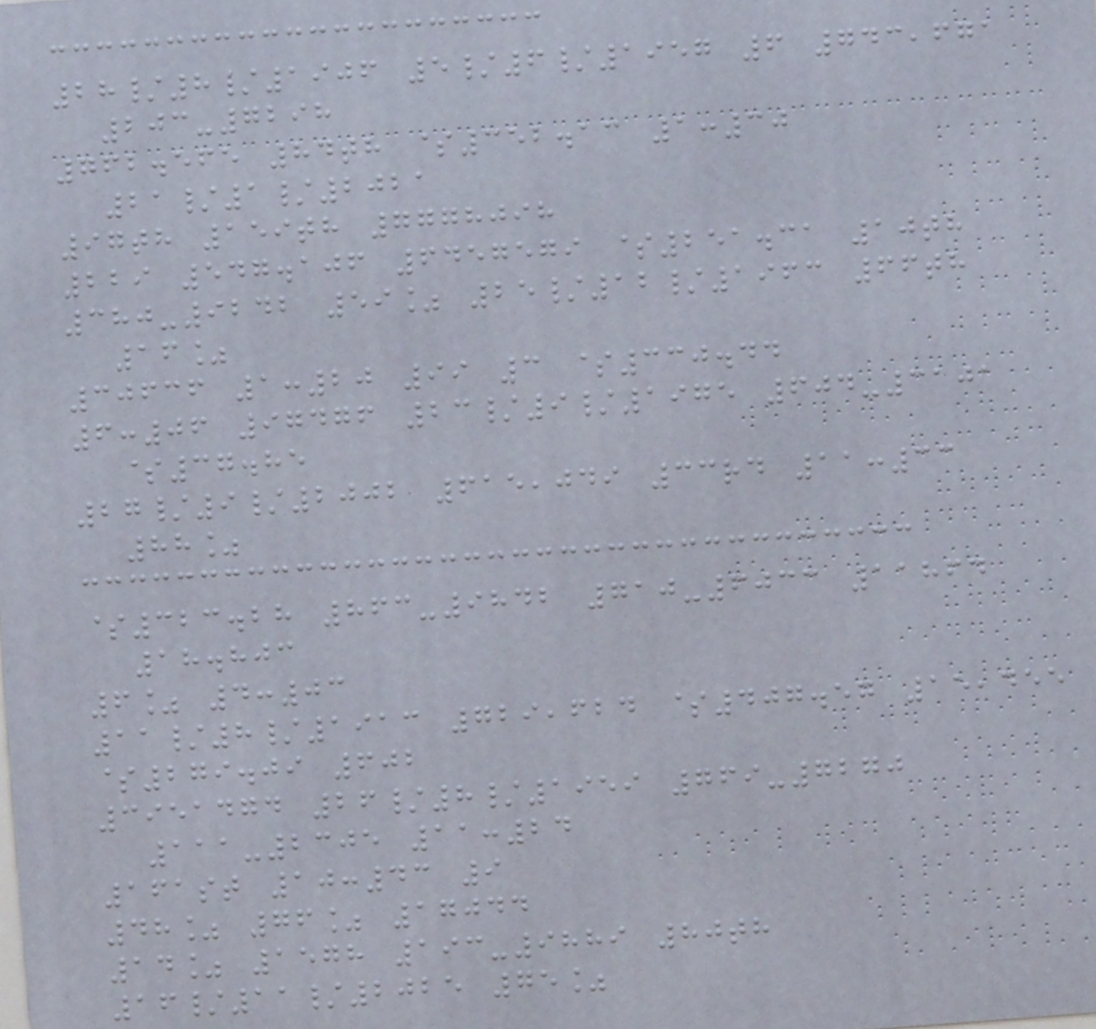28/8/1906 5/6/1957 6 743,671
203-7298
762.565 84th $352.13 1:30
21/1/2021
97th 159th 7778098
229 547.106 6457579 $251.31 10th
380-9242 59% 25/12/1963 66th
16%
30636 1:20 99 3 $330.44
6:06 97476 23/9/1975 604-3101
$37.85
27/9/2002 615,049 33rd 11:33
88%
$323.28 863-9842 710-6033 11864
18.803
6% 4:03
11/8/1913 729,624 $407.57 15,455
$279.09 602
3951474 26/8/1959 769-7270
111-2305 11:24
161st 10:43 9
48% 76% 17044
14% 1578 193-9889 80th
16/11/2025 75%
